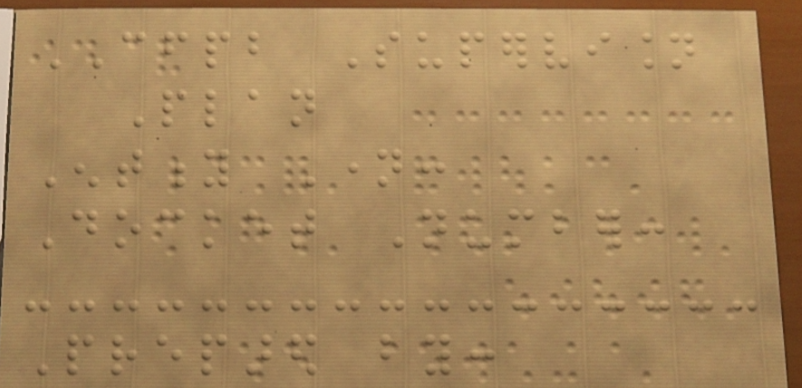CFPB Supervision
Plan
Entity Name:
Docket Number:
Prepared by:
